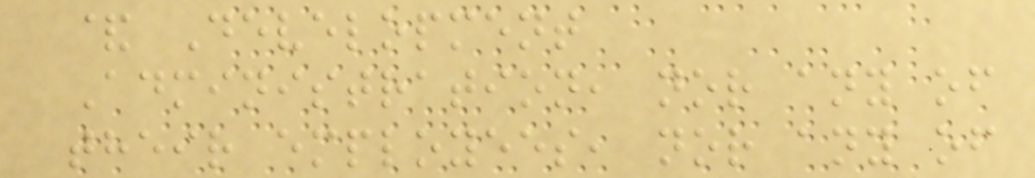& Development
Administration, nor any of
their employees, nor any of
